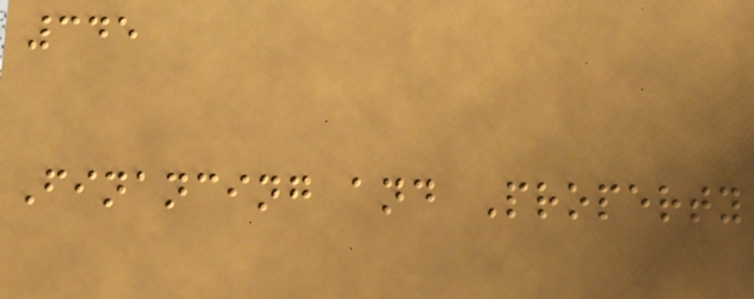345
Financing and Property
